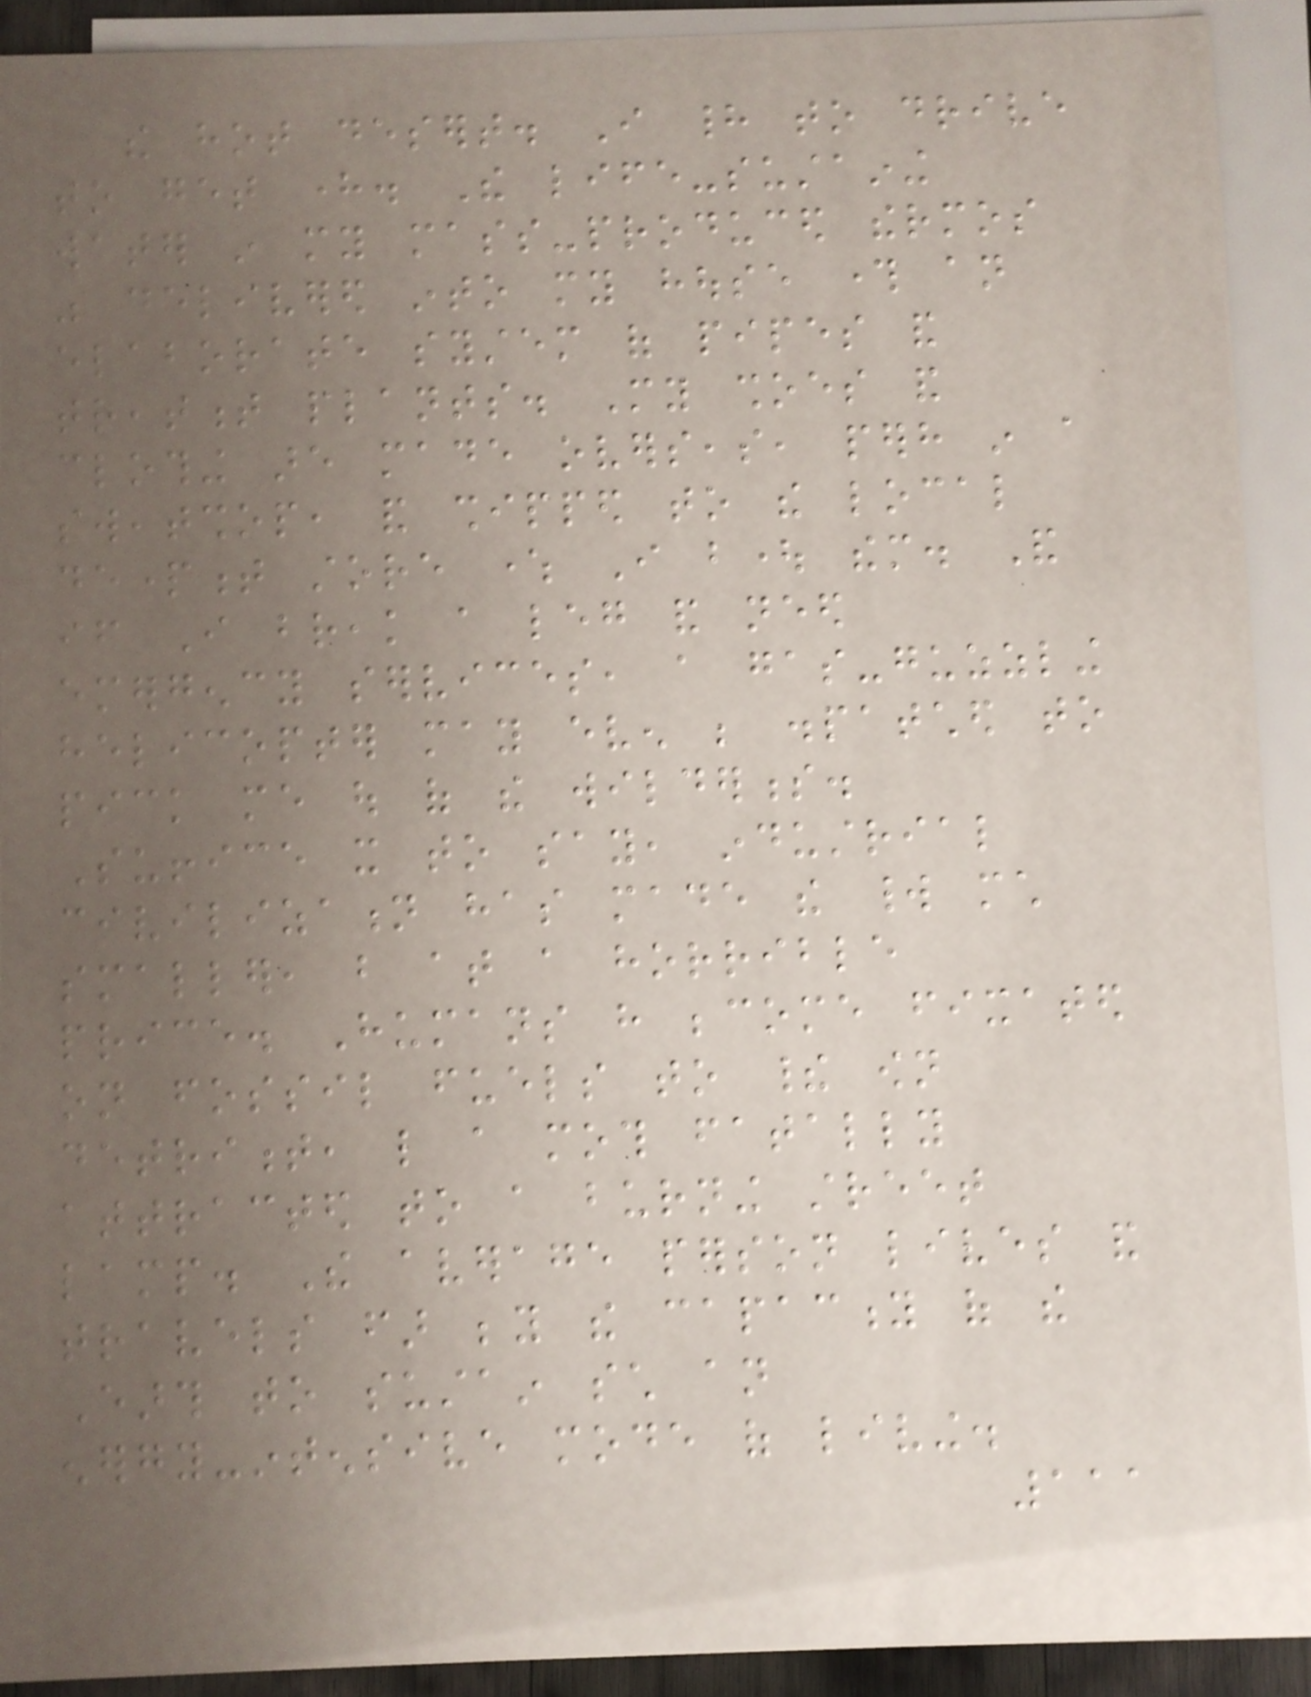the hot desert. I had to drive
to get here. The life-sustaining
water in my mass-produced thermos
was delivered into my house through an
elaborate system of pipes and
treatment plants. My shoes and
clothing are made overseas, perhaps in a
sweatshop, and shipped to the local
department store where I bought them. And
if I break a leg and need
emergency services, a gas-guzzling
helicopter may even be dispatched to
pick me out of the wilderness.
Suffice it to say, industrial
civilization has made the world much
smaller, but at a horrible
price. Humans have become fixated
on fossil fuels to their own
detriment, like a moth fatally
attracted to a burning street
lamp. The average person lives and
travels far beyond the capacity of the
Earth to sustain such an
energy-intensive mode of living.
111
